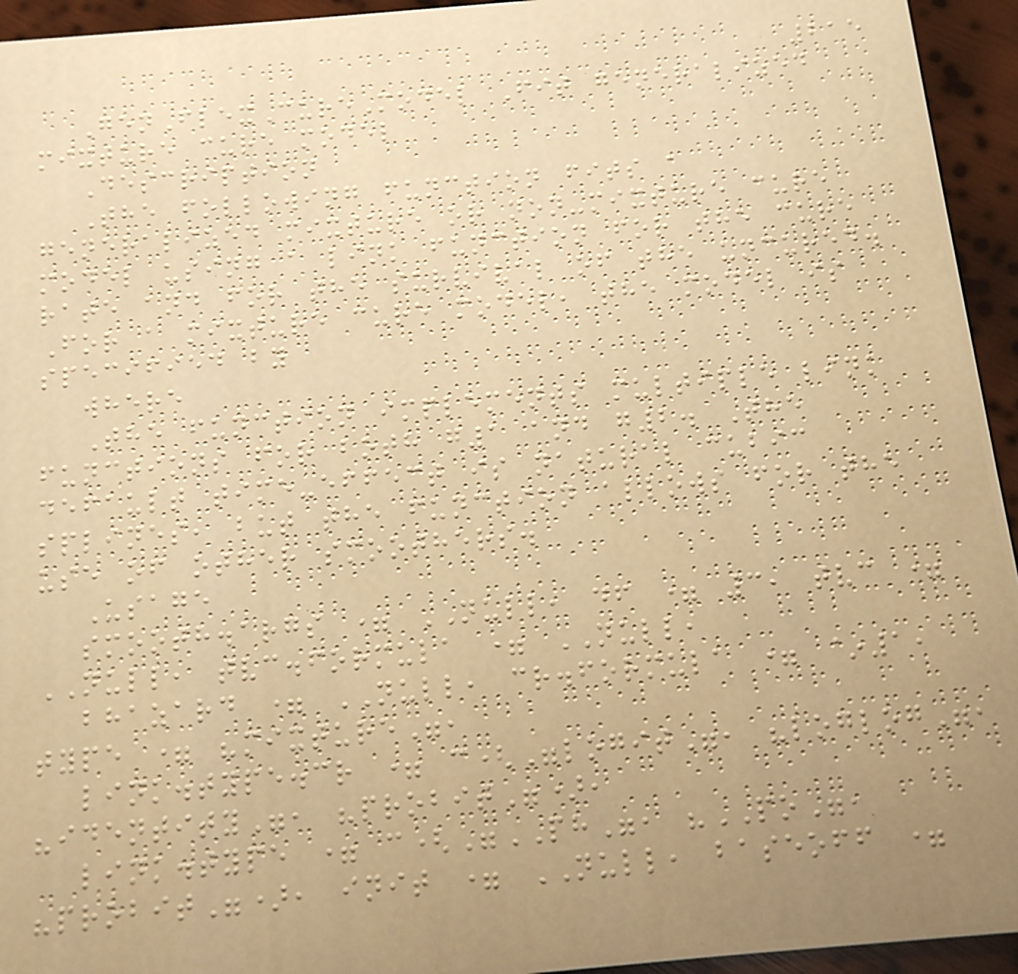215
GenFlexCureModel Fit generalized
mixture cure model
Description
The following function fits a
generalized mixture or non-mixture cure
model using a link function for the cure
rate and for the survival of the uncured.
For a mixture cure model, the model is
specified by
where
The function implements multiple link
functions for both g1 and g2. The
default time-effect is natural cubic
splines, but the function allows for the
use of other smoothers.
Usage
smooth.args = NULL, df = 3, tvc =
NULL, tvc.formula = NULL,
bhazard = NULL, cr.formula = ~1,
type = "mixture",
link.type.cr = c("logit", "loglog",
"identity", "probit"),
link.type = c("PH", "PO",
"probit"), init = NULL, baseoff =
